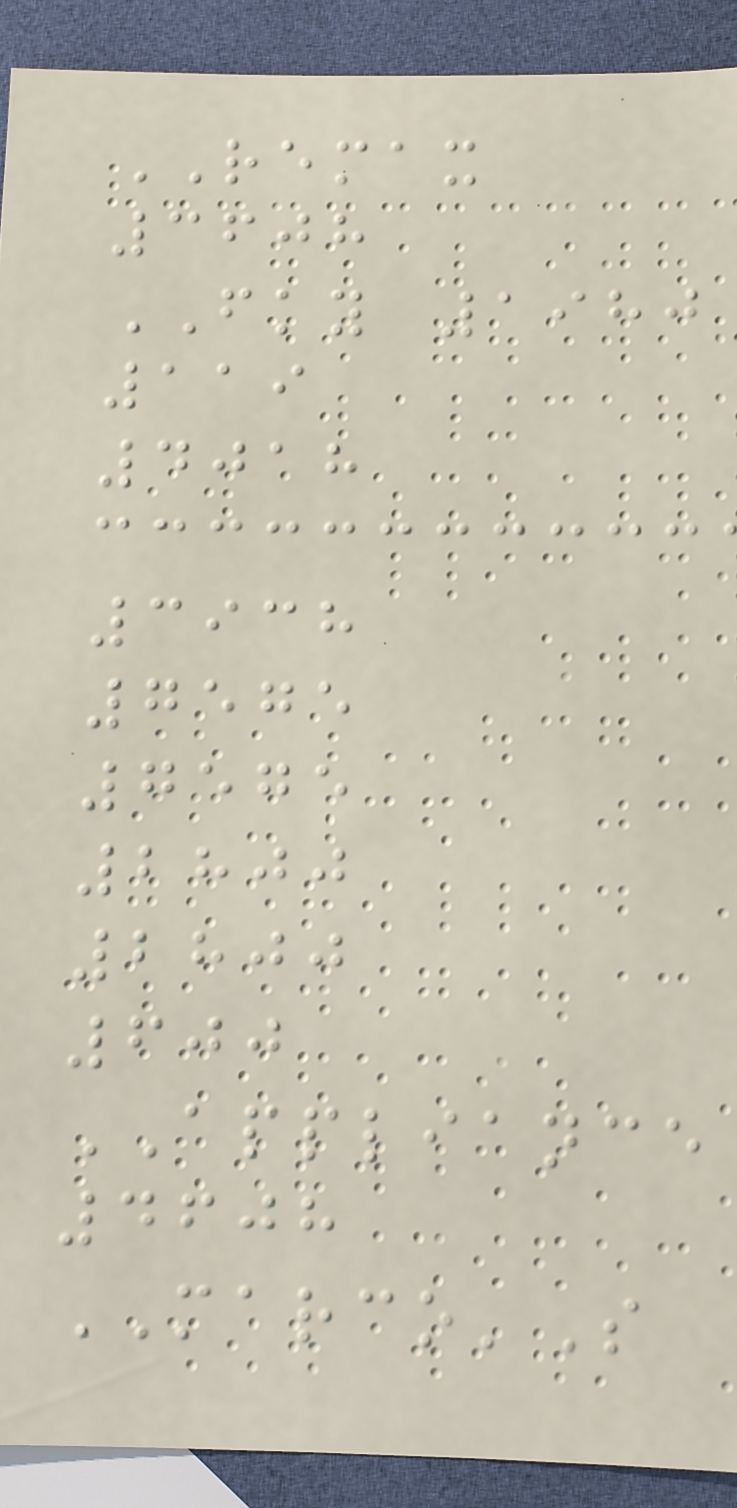REMAX
3608
FKY 1980
119
4018
3938
7575
7575
2800
2800
600
APPLIANCE
4608
MARCO'S
